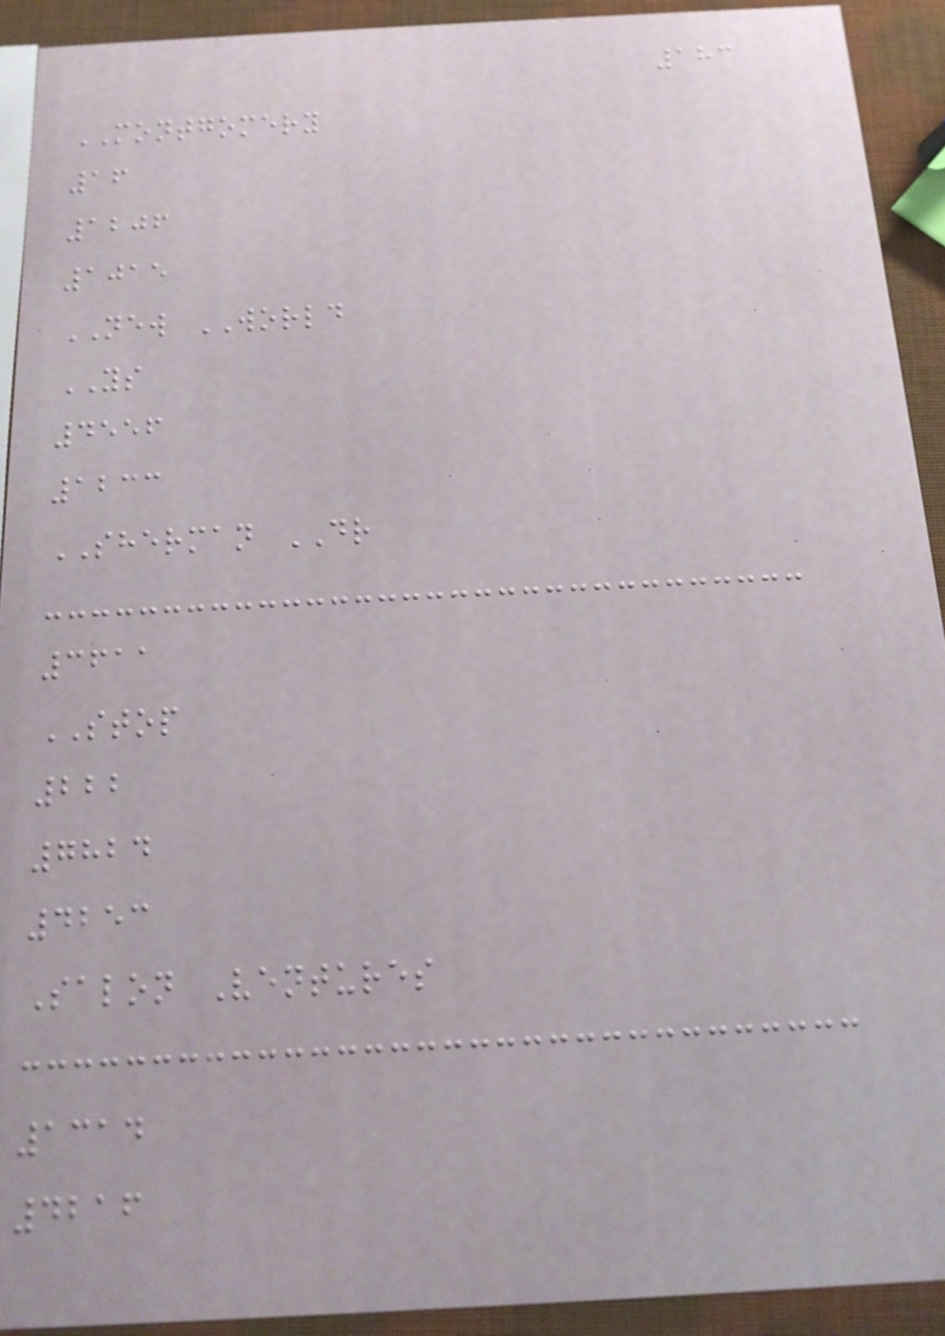183
MONTGOMERY
16
1206
1015
NEW WORLD
YS
4556
1233
SHERMAN DR
3611
STOP
222
7824
4253
Salon Ventures
1314
4216
